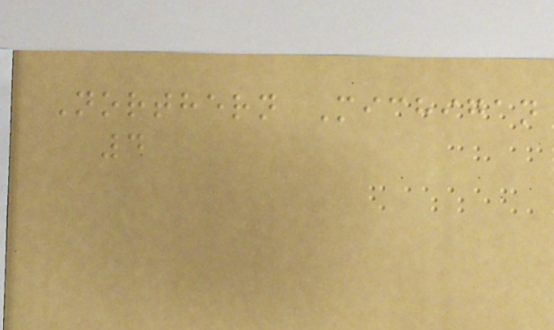Northern Michigan
4
